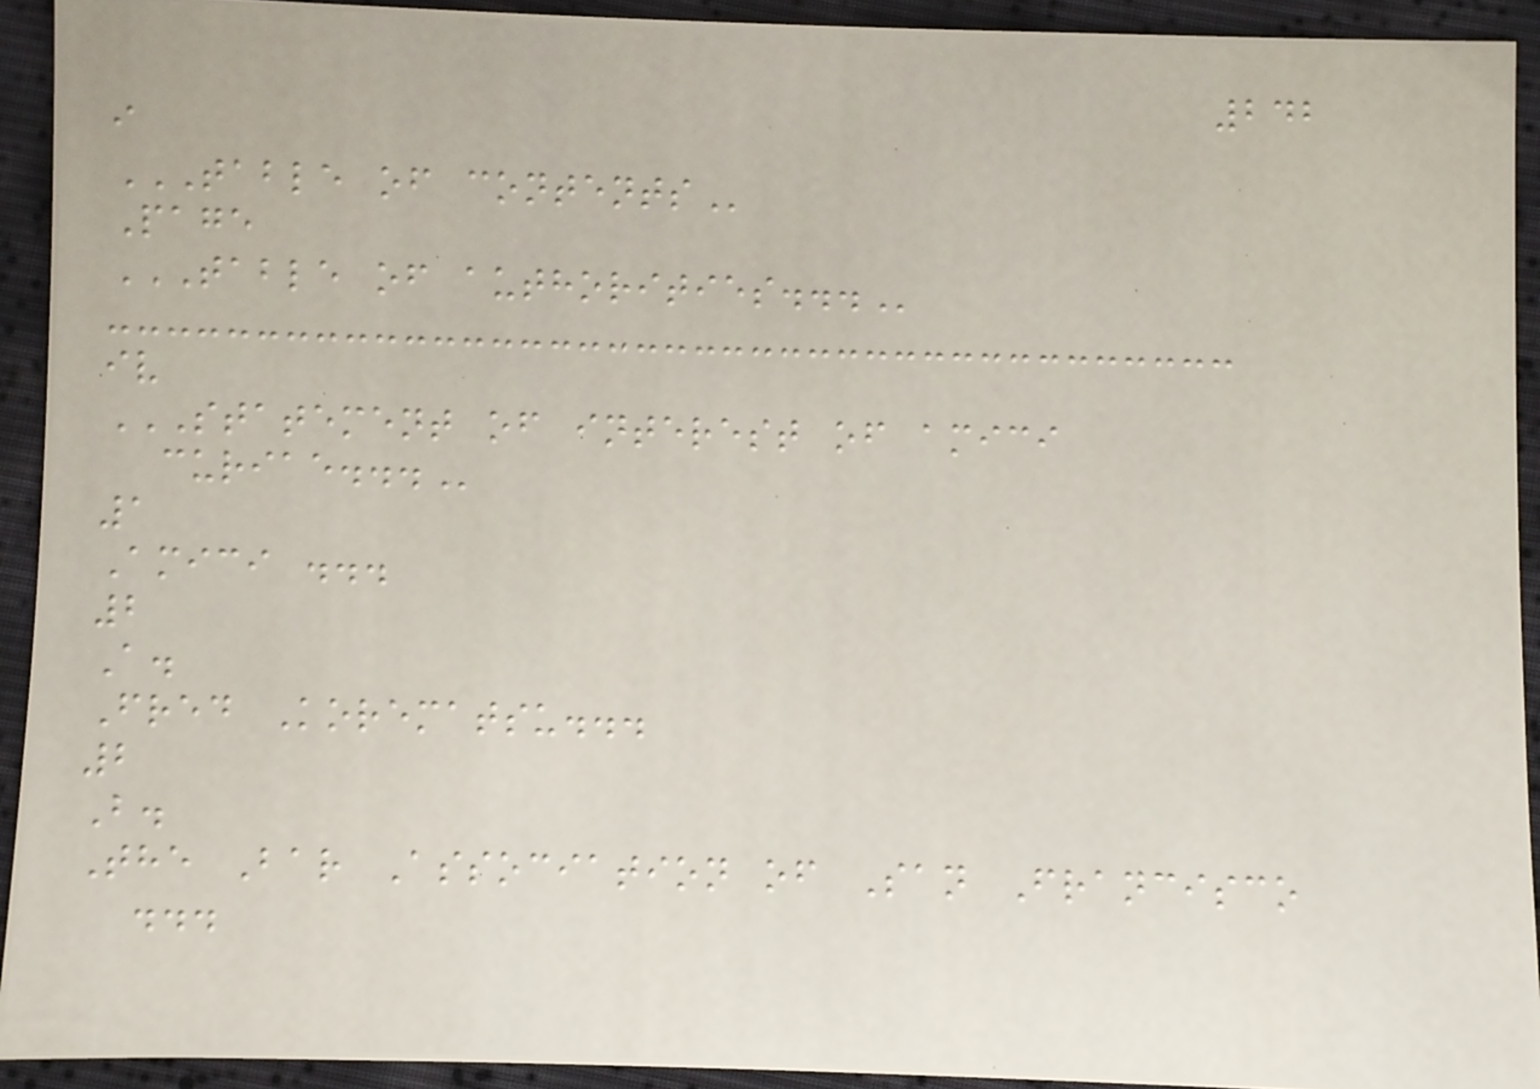242
i
TABLE OF CONTENTS
Page
TABLE OF AUTHORITIES...
iv
STATEMENT OF INTEREST OF AMICI
CURIAE...
1
Amici ...
2
A.
Fred Korematsu...
2
B.
The Bar Association of San Francisco
...
